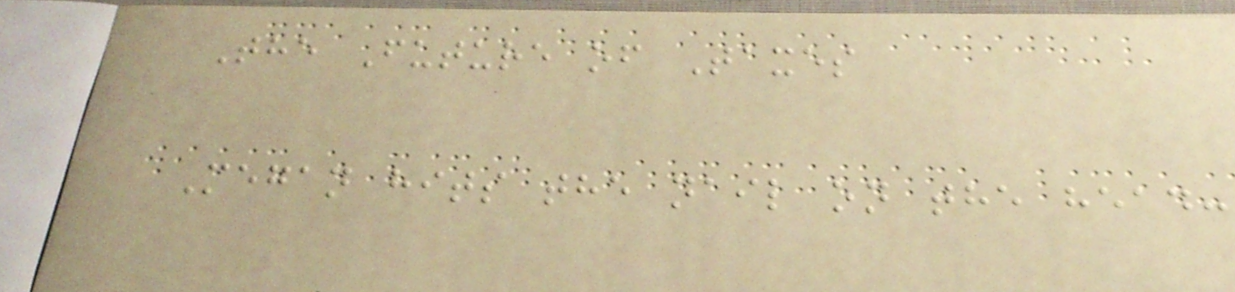The Future of Taxes
Megan hits the nail on the head:
